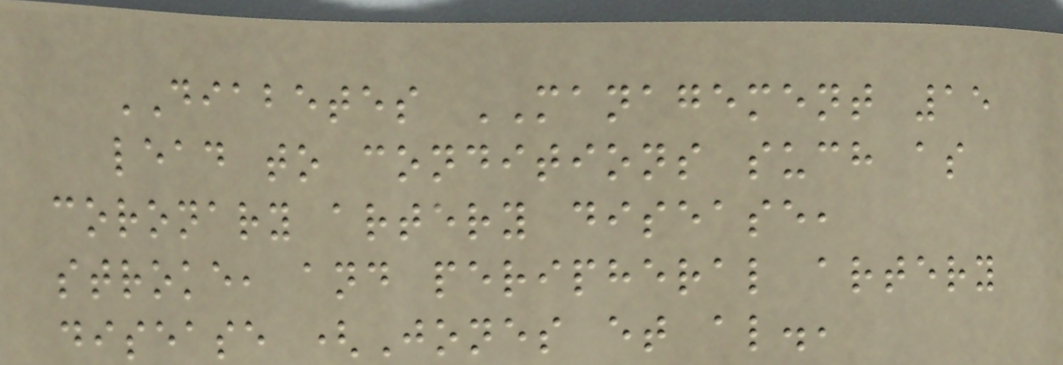DIABETES MANAGEMENT 15
lead to conditions such as
coronary artery disease,
stroke, and peripheral artery
disease (Jones et al.,
